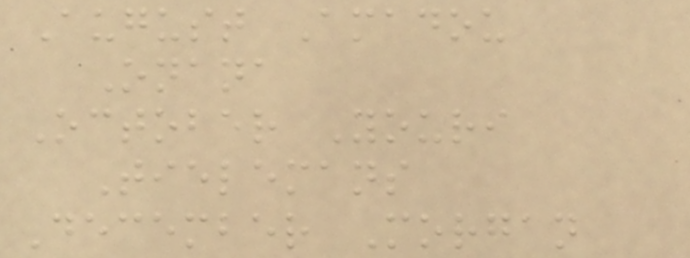August Amadou
Onana
October Youri
Tielemans
December Morgan
